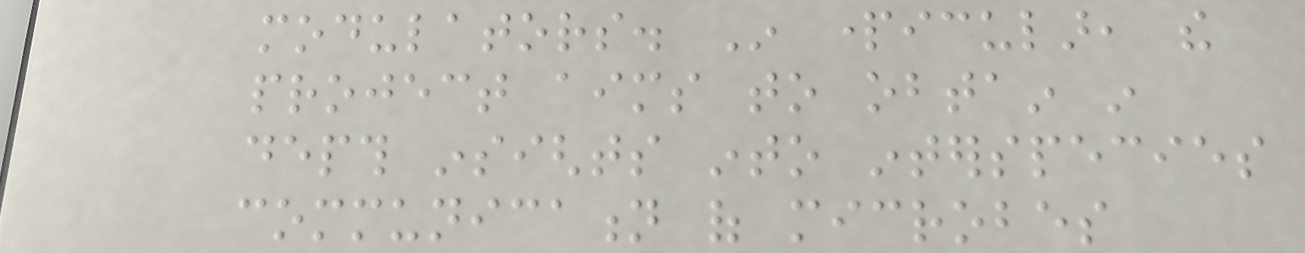modulators. In particular, the
project aims to obtain in
depth insights into interspecies
communication of microbes
